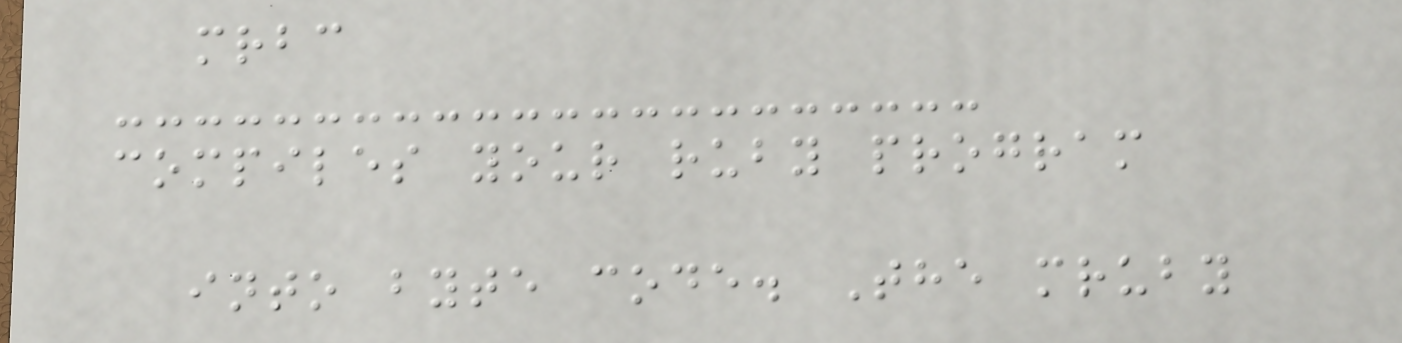mrbc
compiles your ruby program
into byte code. The mruby
